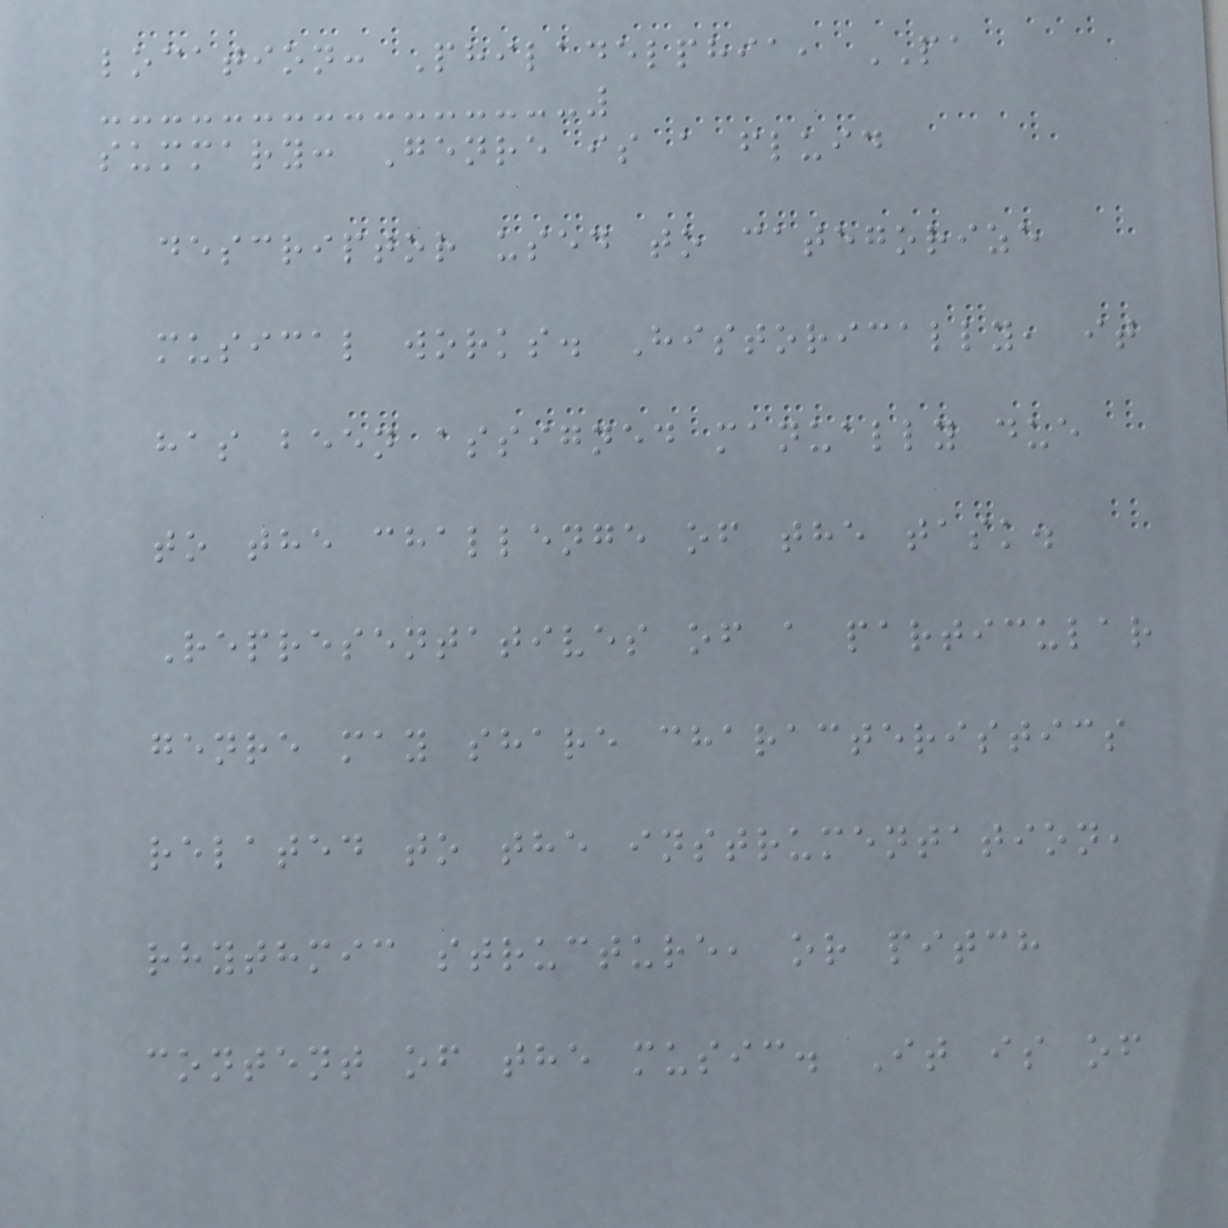location: Philadelphia, PA
summary: Genre is a fluid
descriptor used to categorize
musical works. Historically, it
has been assigned manually due
to the challenge of the task.
Representatives of a particular
genre may share characteristics
related to the instrumentation,
rhythmic structure, or pitch
content of the music. It is of
